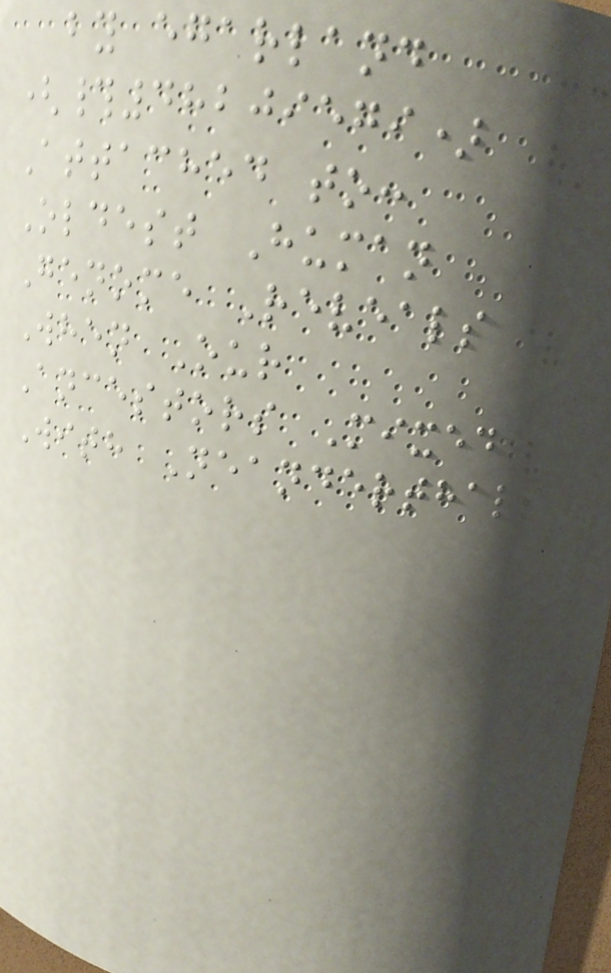by egarland
(#48209579)
Attached to:
Oldest Human
Genome Reveals
When Our
Ancestors Mixed
With Neanderthals
